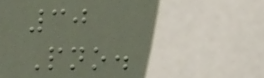30
Pno.
